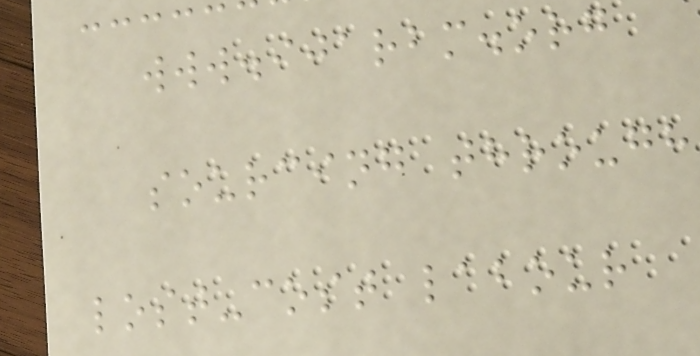www.ijarbm.org
sourcing through
lost-cost labour
